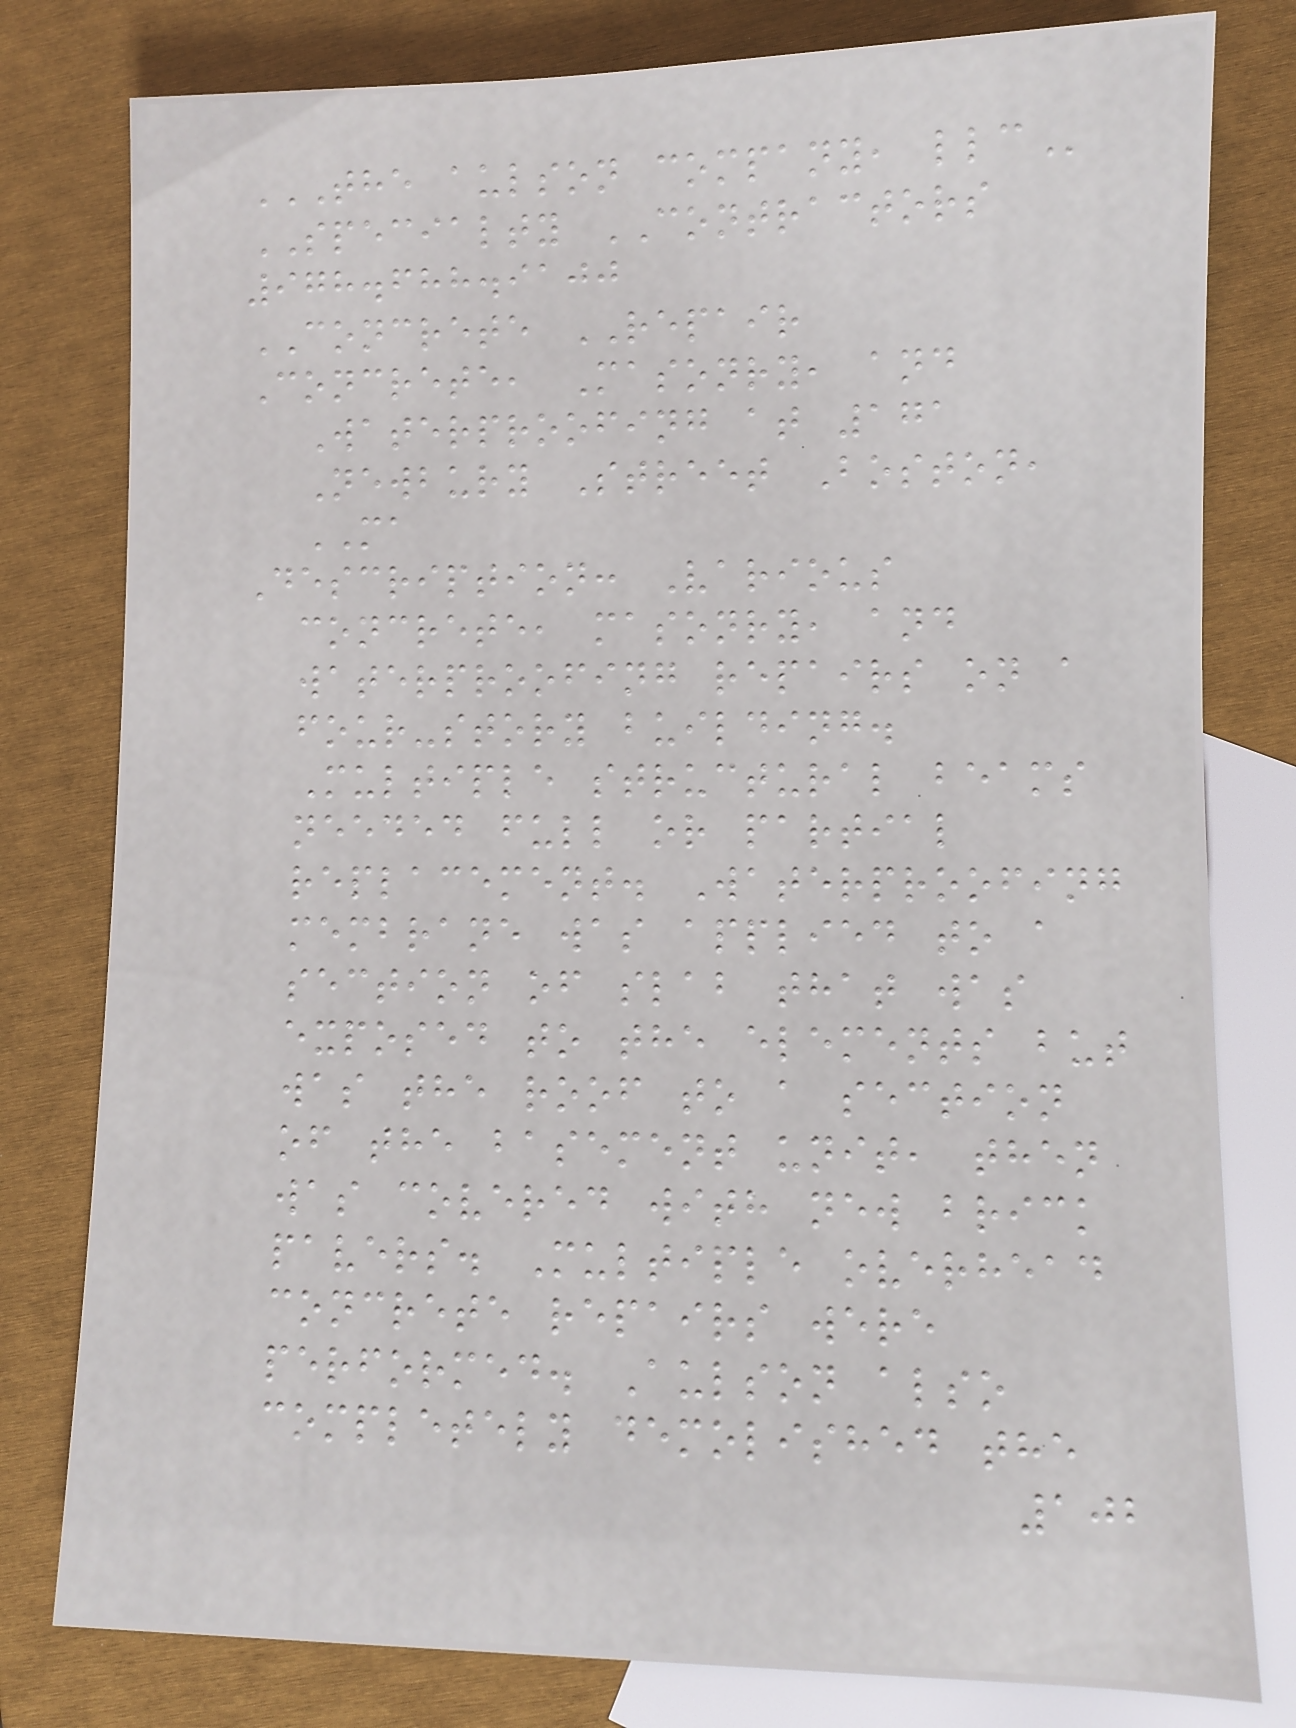THE AULSON COMPANY, LLC
SPECIALTY CONTRACTORS
978.688.9100
CONCRETE REPAIR
Concrete, Masonry, and
Waterproofing at 171
Newbury Street Boston,
MA
Description: Various
concrete, masonry, and
waterproofing repairs on a
four-story building.
Multiple structural beams
needed full or partial
replacement. Waterproofing
membrane was applied to a
section of slab that was
exposed to the elements but
was the roof to a section
of the basement unit, then
was covered with new brick
pavers. Multiple overhead
concrete repairs were
performed. Aulson also
completely demolished the
102
